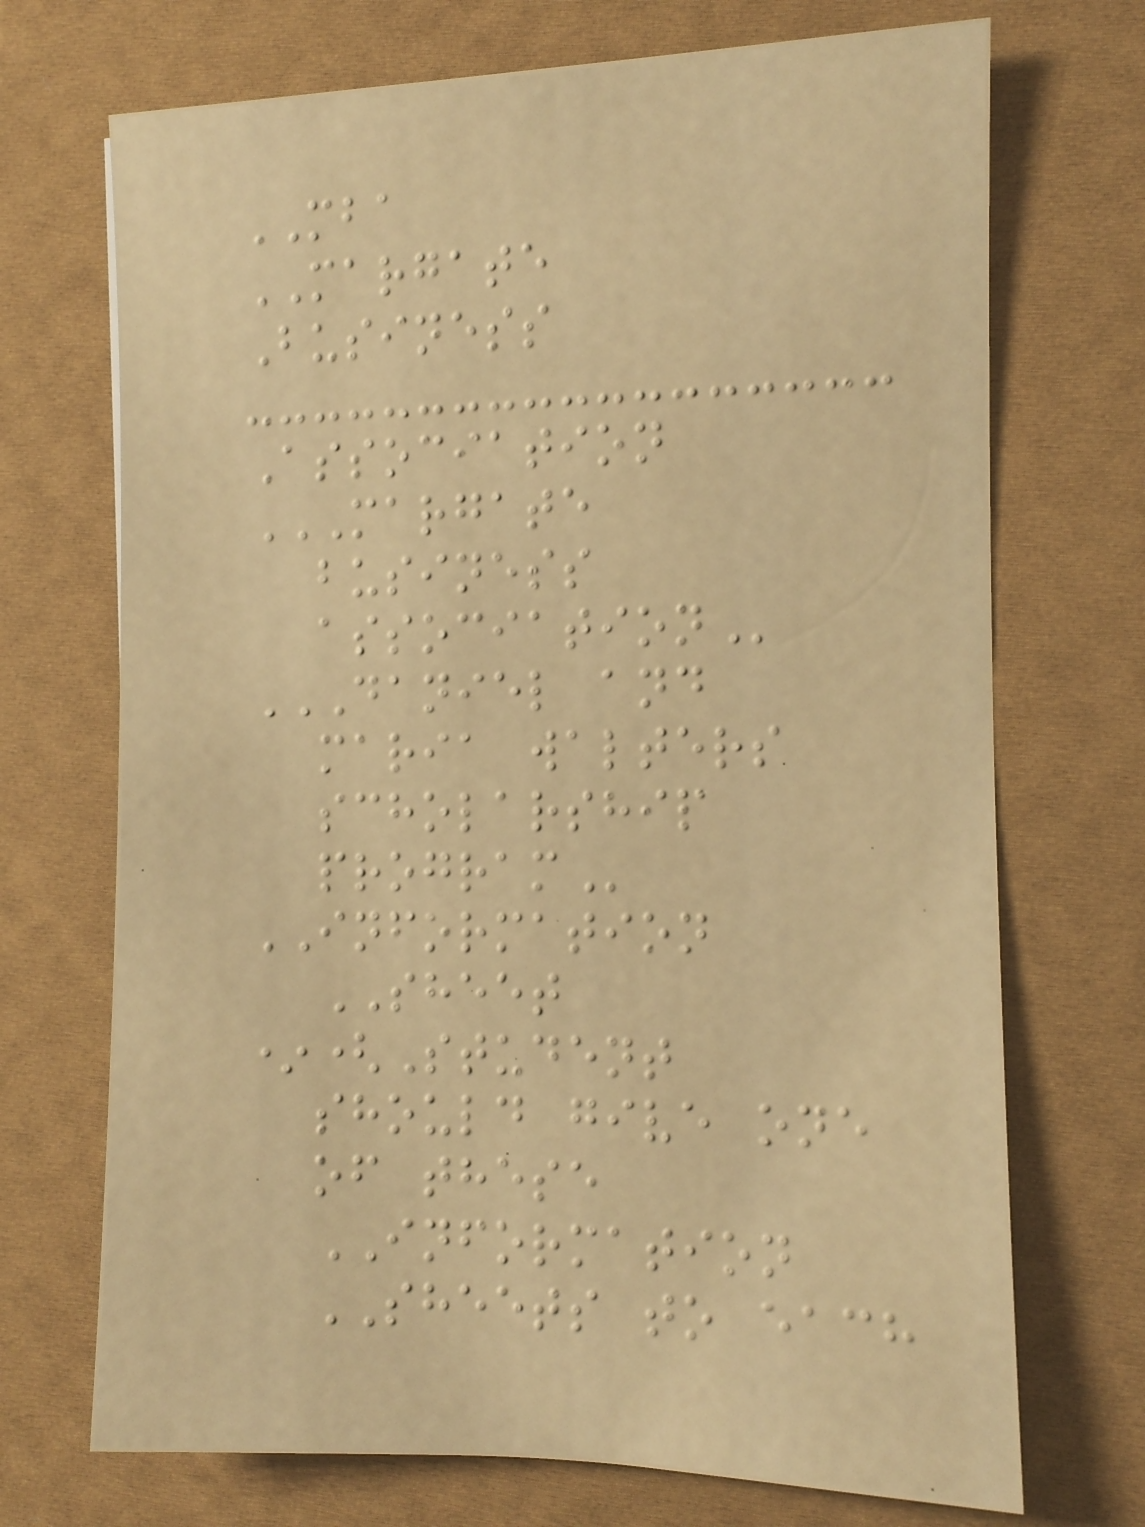MBA
MARGATE
Business
Association
MARGATE
BUSINESS
ASSOCIATION
DANIEL AND
MARIA WALTERS
SCHOLARSHIP
PROGRAM
INFORMATION
SHEET
*(Student
should give one
of these
INFORMATION
SHEETS to each
